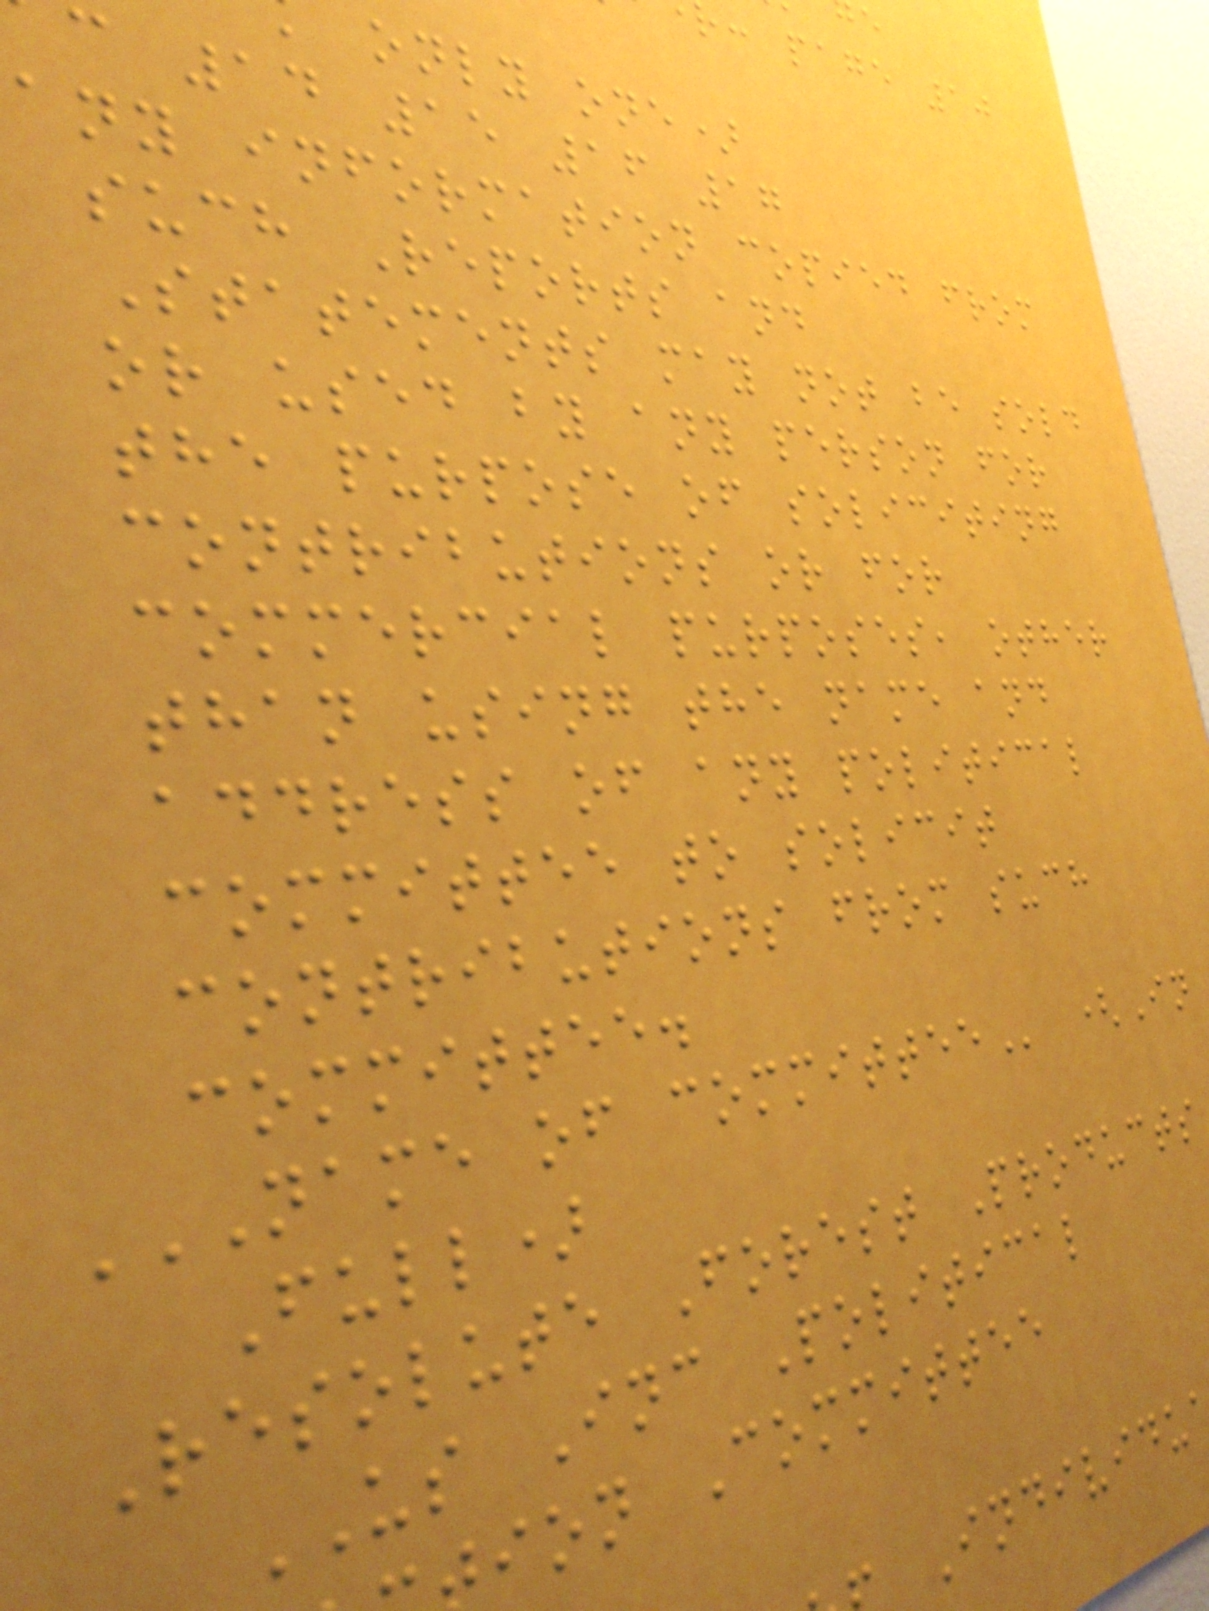: page 10
only one)
c 14 15 16 17
any information copied from
such Reports and
Statements may not be sold
or used by any person for
the purpose of soliciting
contributions or for
commercial purposes, other
than using the name and
address of any political
committee to solicit
contributions from such
committee.
NAME OF COMMITTEE (In
Full)
Resolute Forest Products
US Inc Political
ion Committee
Individu
